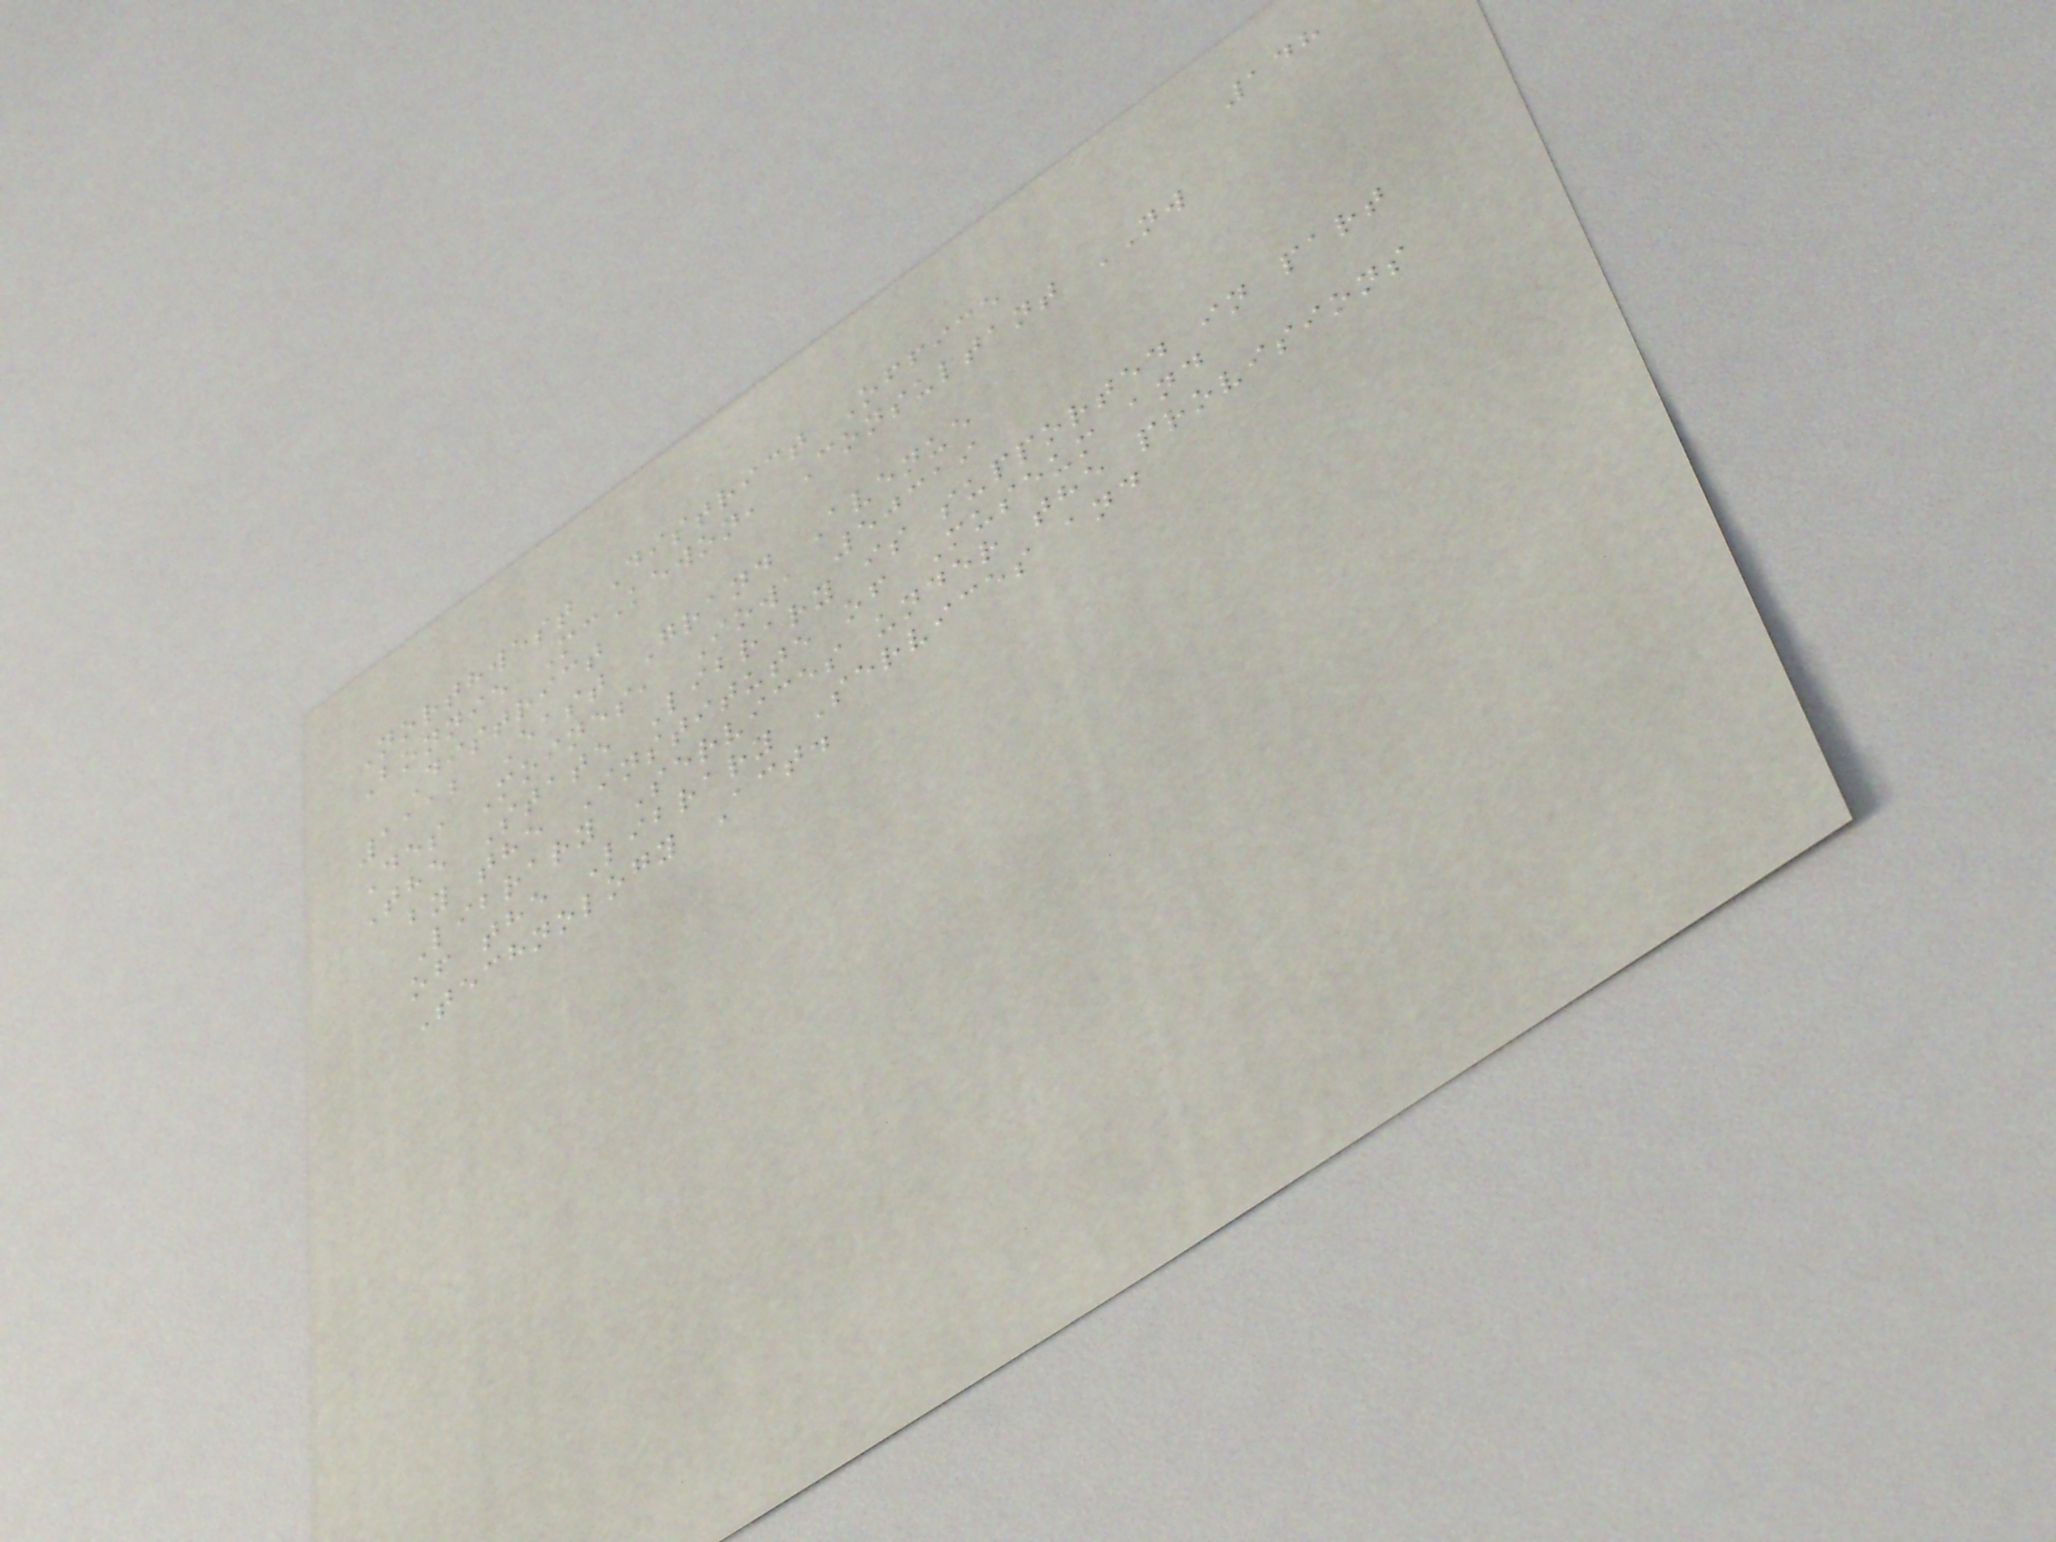148
Northwest District Office
Bonnie McKewon, Consultant NW
District
1112 East Grand Avenue
Des Moines, Iowa 50319
The State Library is supported in part
by the Institute of Museum and
Library Services under the provisions
of the Library Services and
Technology Act.
